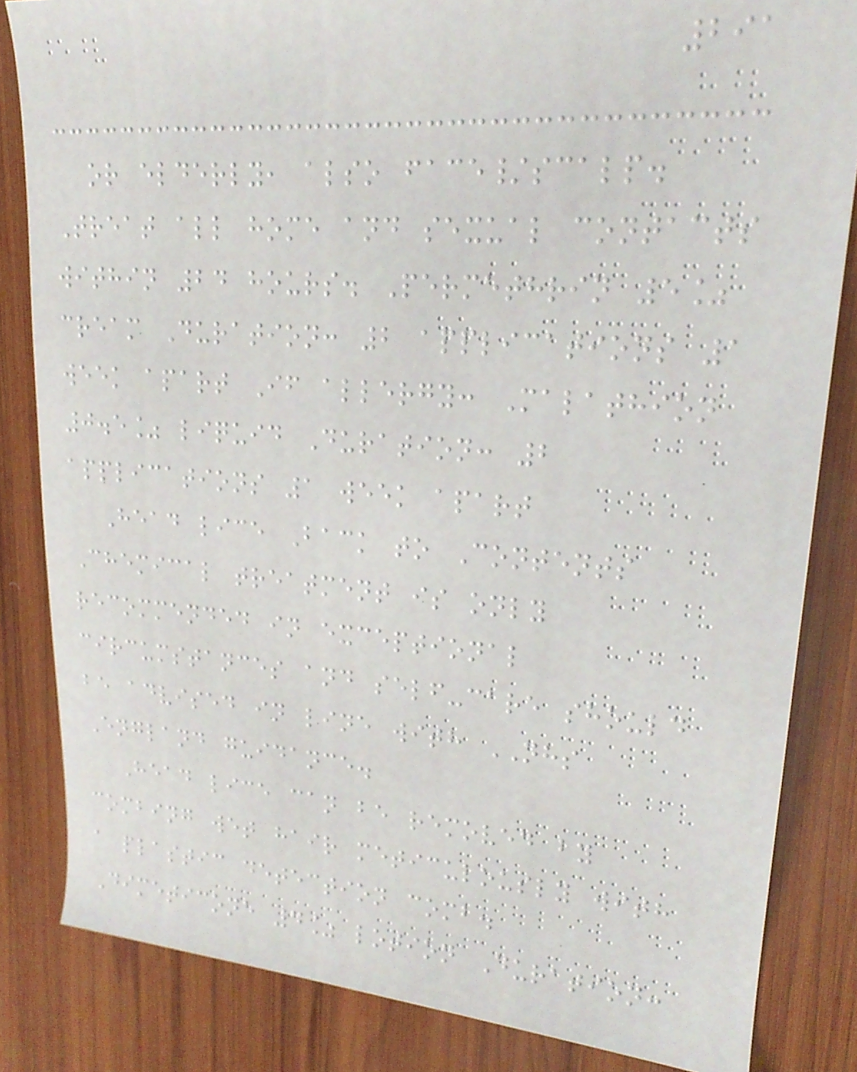291
or elderly, also face/scalp.
Treat all home and sexual contacts
within 24 hours. Permethrin 5%
cream Duration: 2 applications 1
week apart If allergy: Malathion
0.5% liquid Duration: 2
applications 1 week apart
Head lice Back to Contents
Chemical treatment is only
recommended in exceptional
circumstances and self-care should
be advised in line with NHS
England guidance.
Head lice can be removed by
combing wet hair meticulously with
a plastic detection comb.
Dimeticone 4% lotion Duration:
